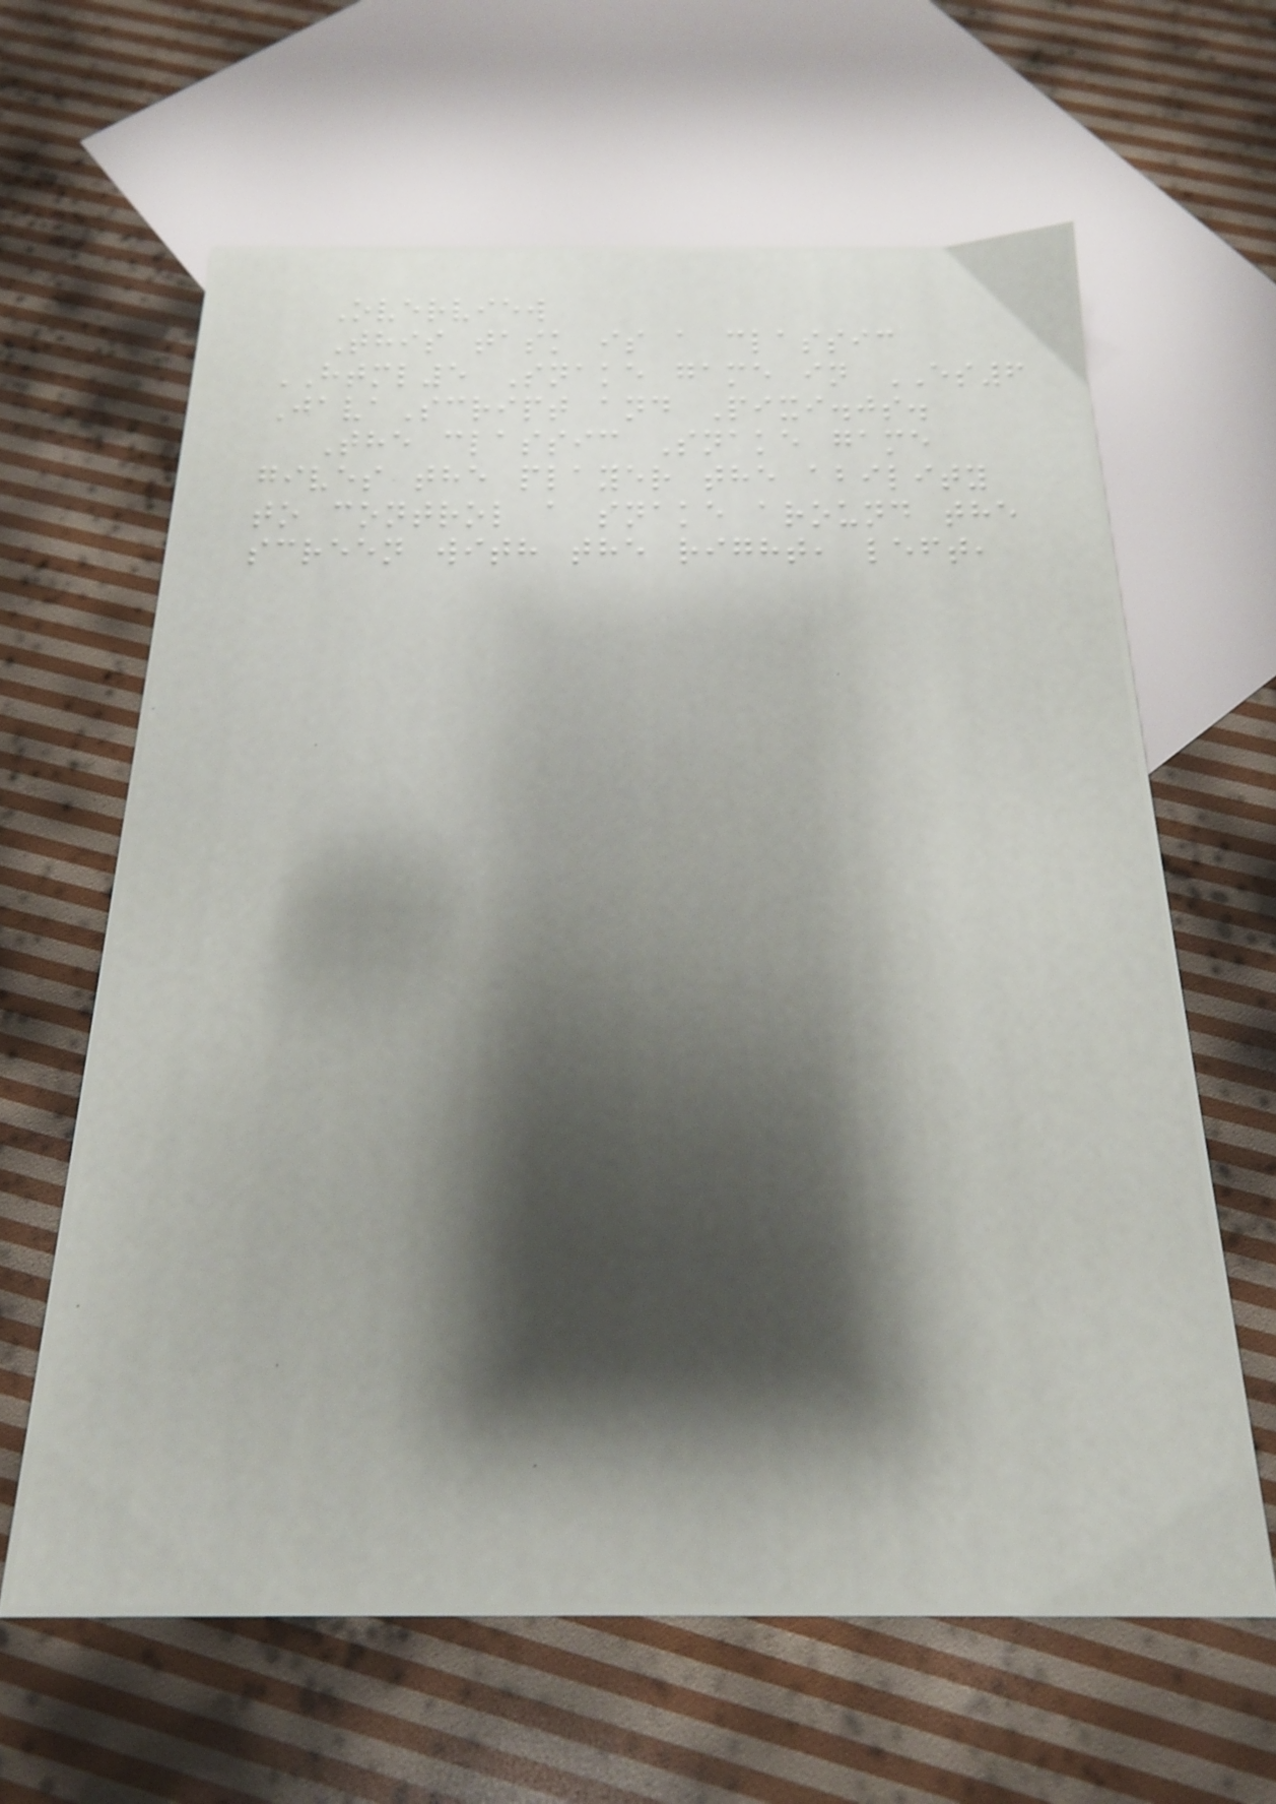Overview
This task is a classic
HTML5 Snake game in ES6
JavaScript and Pixi.js.
The classic Snake game
gives the player the ability
to control a snake around the
screen with the right, left,
